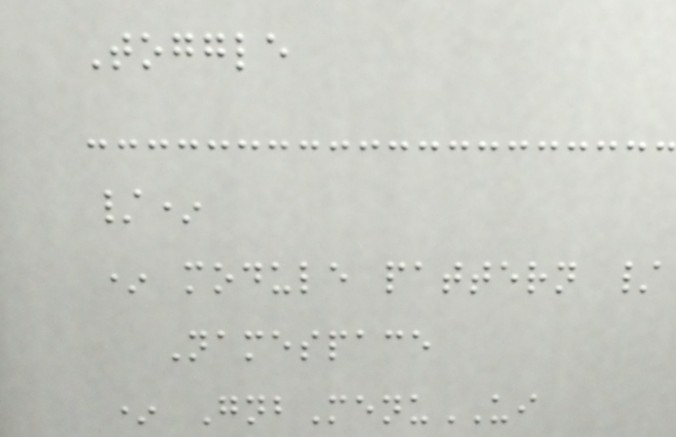Toggle
/*
* module pattern /
Namespace
* GnbMenuUI
